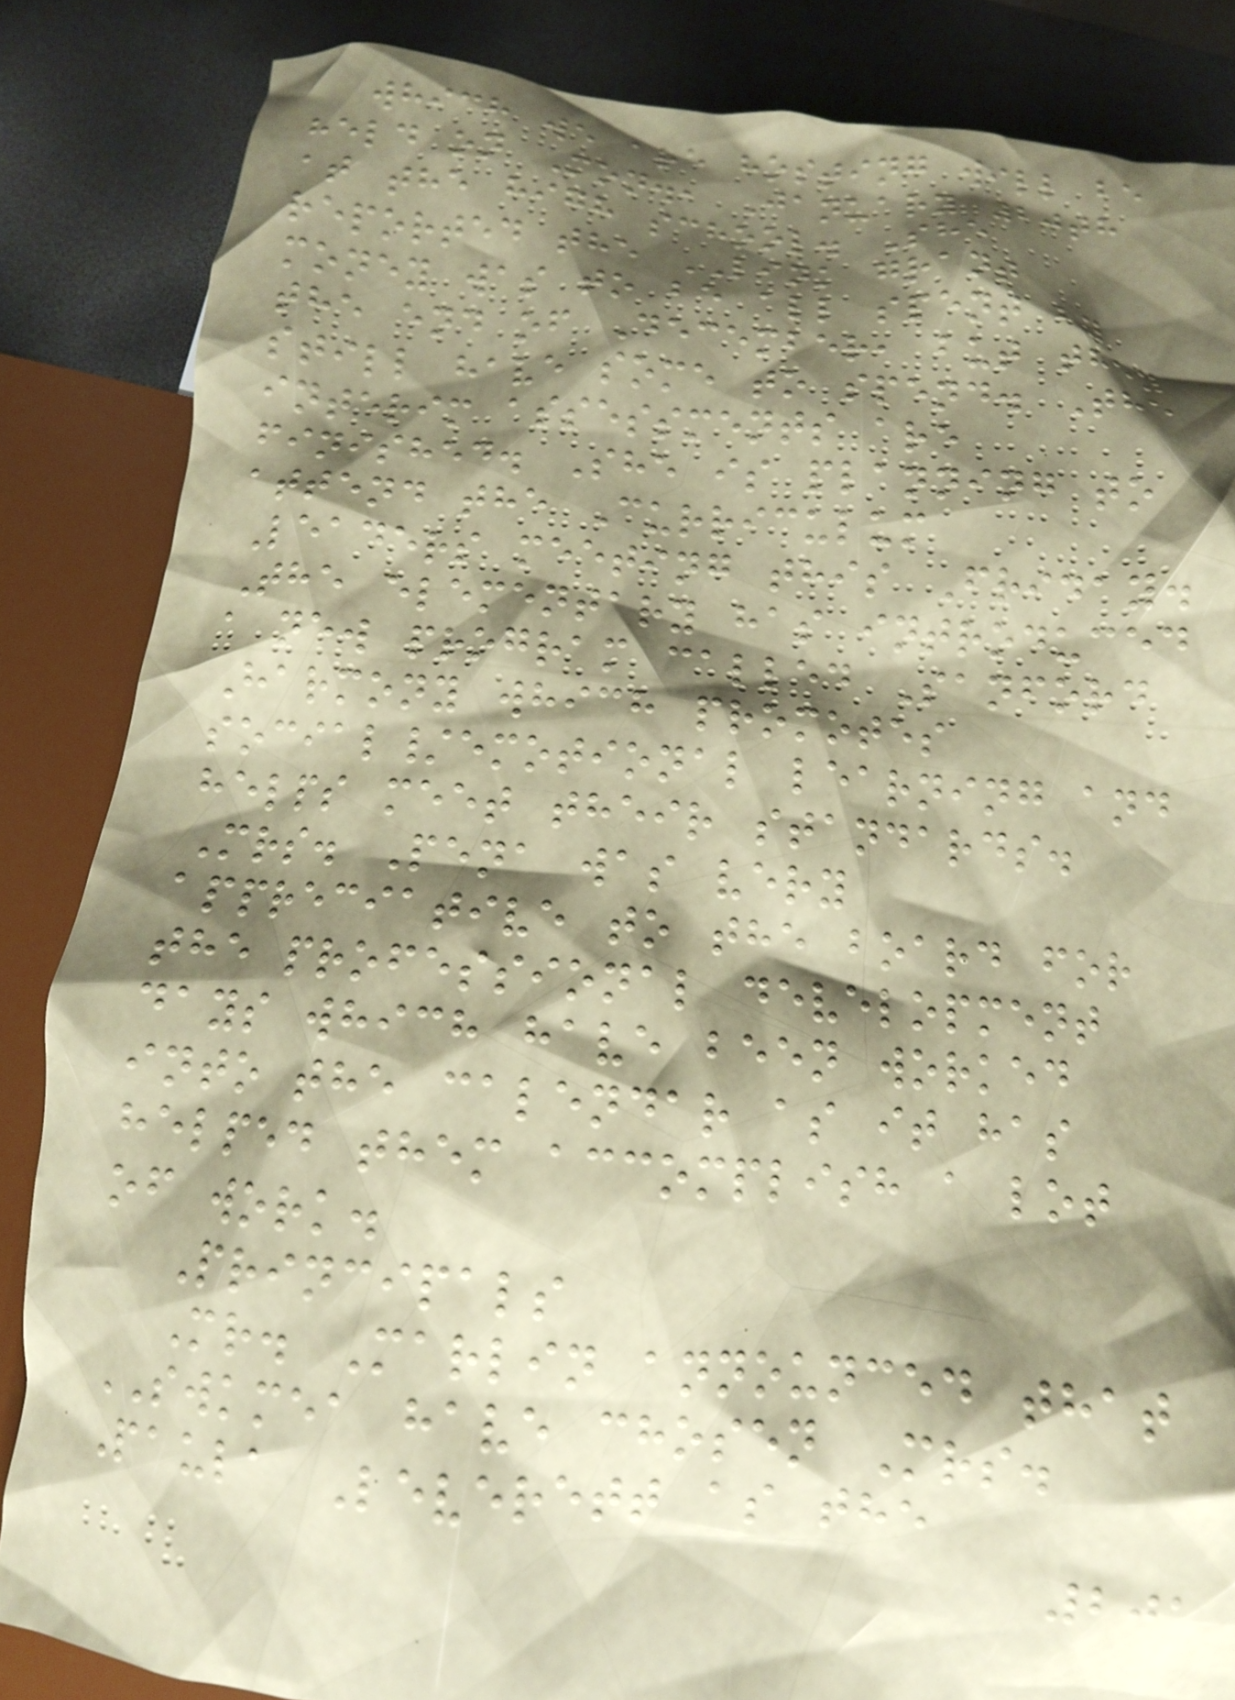which we are hosting will be
held on Mon., January 20th
at the high school. She
reported the LINK grant
money was to be all spent by
the end of December, but they
still have some to spend. The
interim assessments are
finished. She is planning to
attend the Curriculum
Leaders meeting this Friday.
The elementary has introduced
a new program called Sanford
Harmony which promotes
social/emotional learning and
helps meet their standards.
Mrs. Pena was very
appreciative to the board for
the professional development
days which have been worked
into the calendar as it has
helped them accomplish a lot
of work.
Principals
Mr. Marlin announced that
SWKMEA have chosen Mrs.
Paula Leverett as the
201
